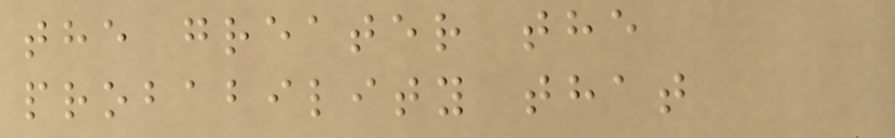the greater the
probability that
